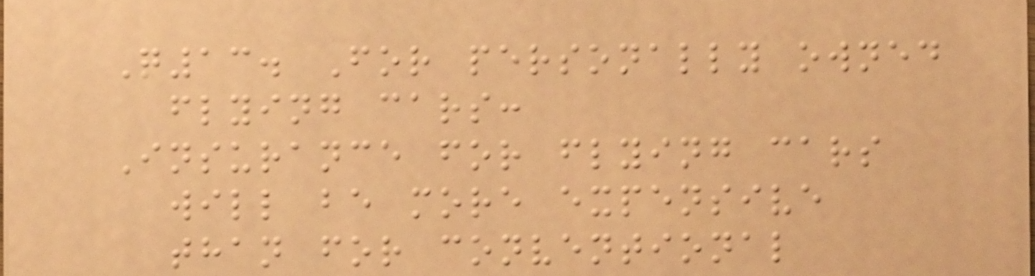Q13. For personally owned
flying cars:
Insurance for flying cars
will be more expensive
than for conventional
